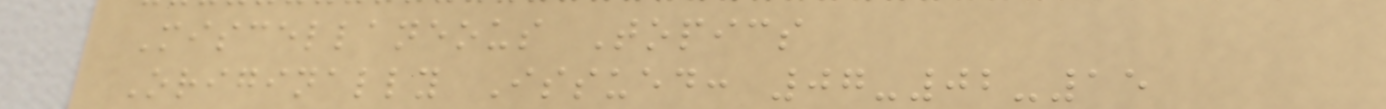Miscellaneous Topics
Originally Issued: 07-02-15
